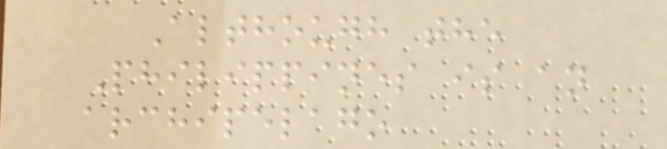Although the
Philippines is an
archipelago
